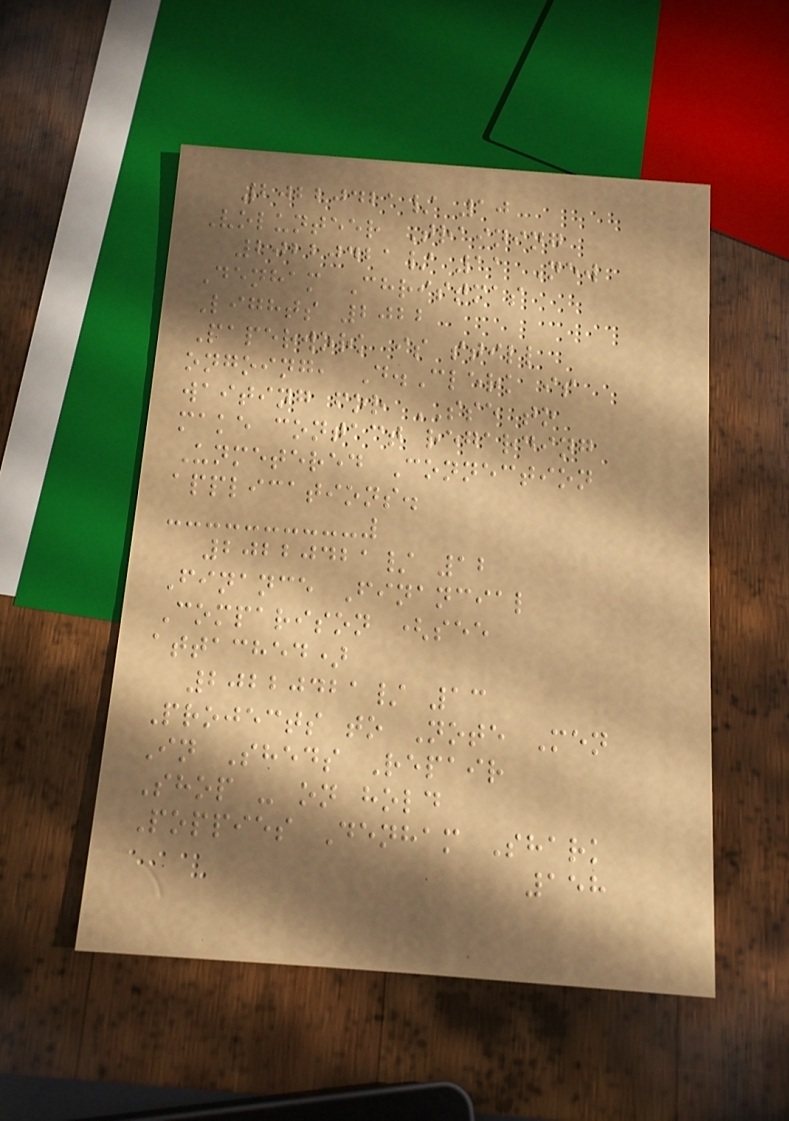20220421/ 10
Volunteer Training
20220421/ 11 New
Denham Christmas
Lights 2022
Paperwork is still
ongoing, D.Clerk is
waiting for SSE to
make contact regarding
Unmetered Connection
applications.
20220421/ 12
Finance Financial
Comparison (see
attached)
20220421/ 13
Projects to Note Men
In Sheds Repair
Shop - on hold
Poppies Denham Shark
158
